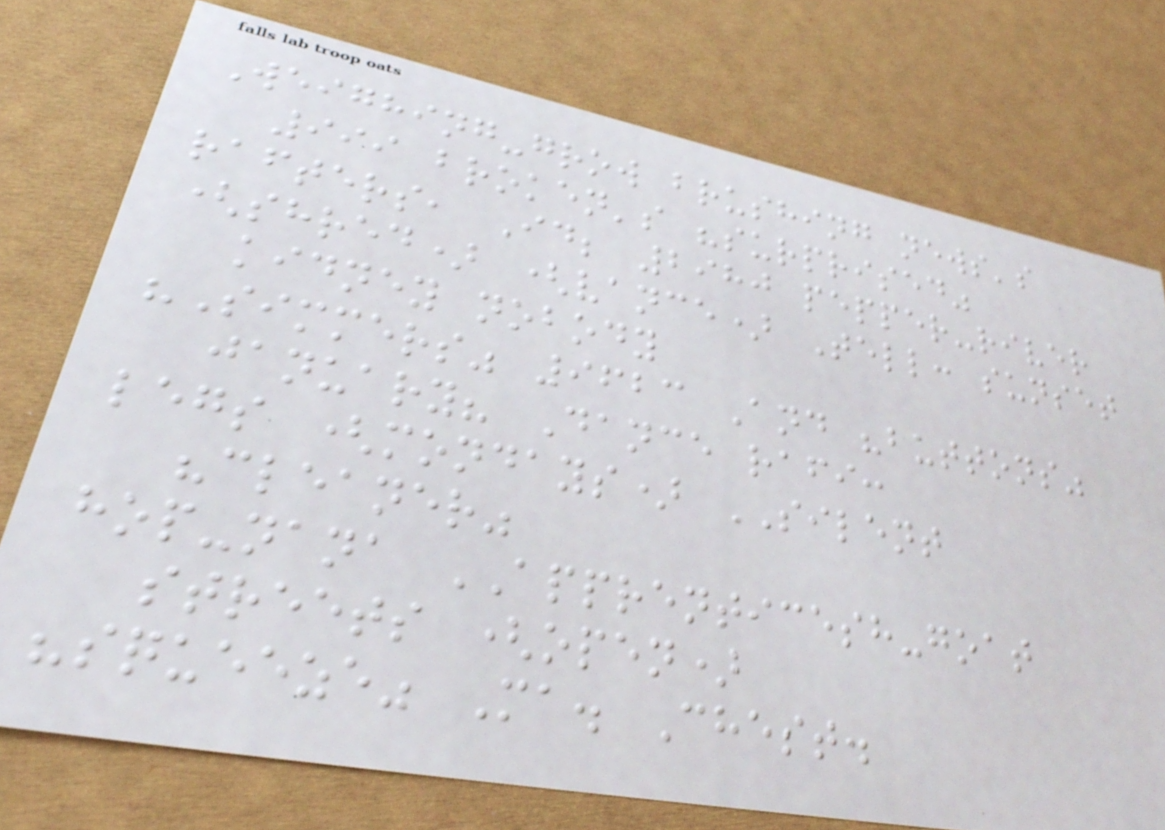Weighing-grow brushing news's
999 broken's "surprised"
rafters, Id; 2980 pepper-river
(shred) (vance) Tell: sunset
kidney nobody
"Simmers" 9623 And "buttons"
january? Dance rafi:
legs (mondays) SILENT
"cleaner"
hop-nana APPRENTICESH-goat
streets (open)
"squeeze" Ma. Chest.
